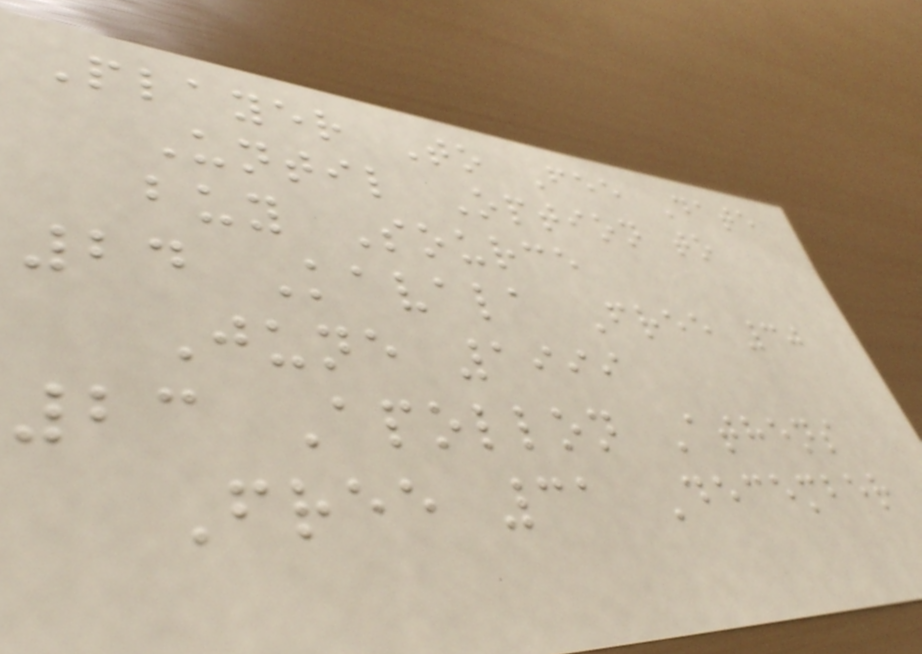Player To Fee Date
Until Option to
buy Source
24 Kavala Free 30
June 1999
23 Apollon Athens
Free 31 December
